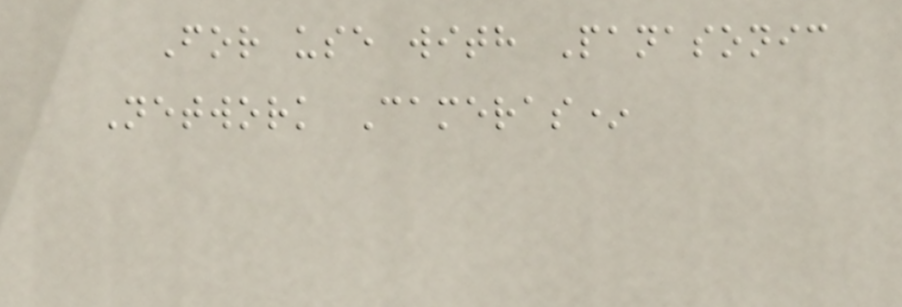For use with Panasonic
Network Cameras*
